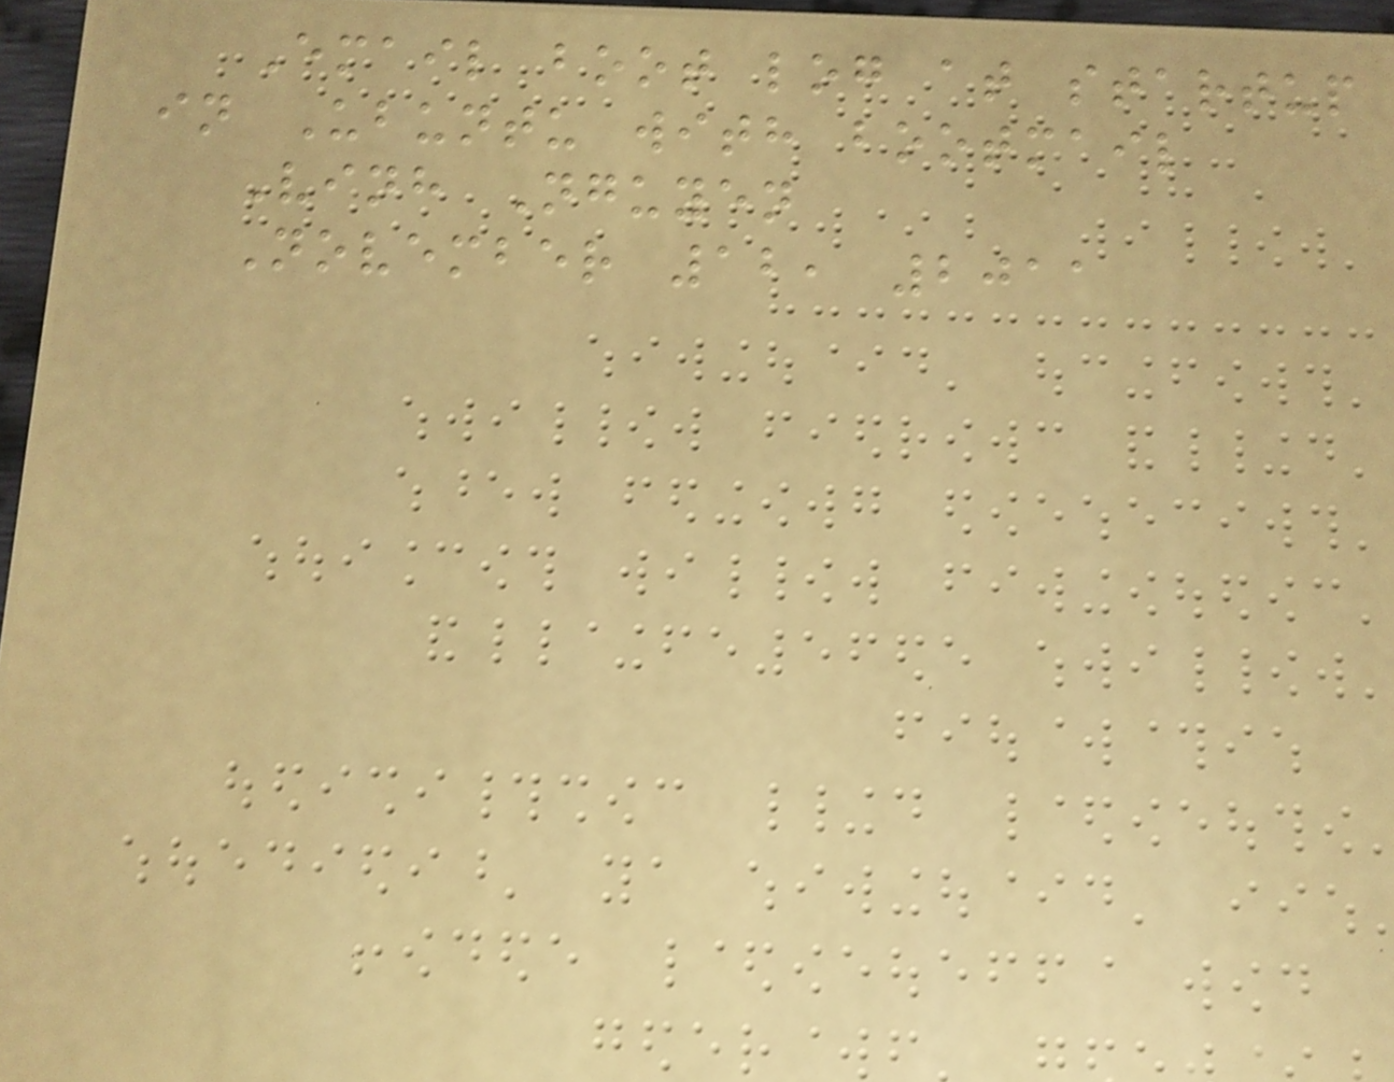Email boot log at startup
in Ubuntu with bootmail
Vinh Nguyen
November 12, 2011
